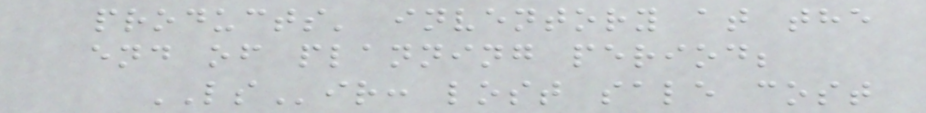products' inventory at the
end of planning period;
LSir: lost sale cost
